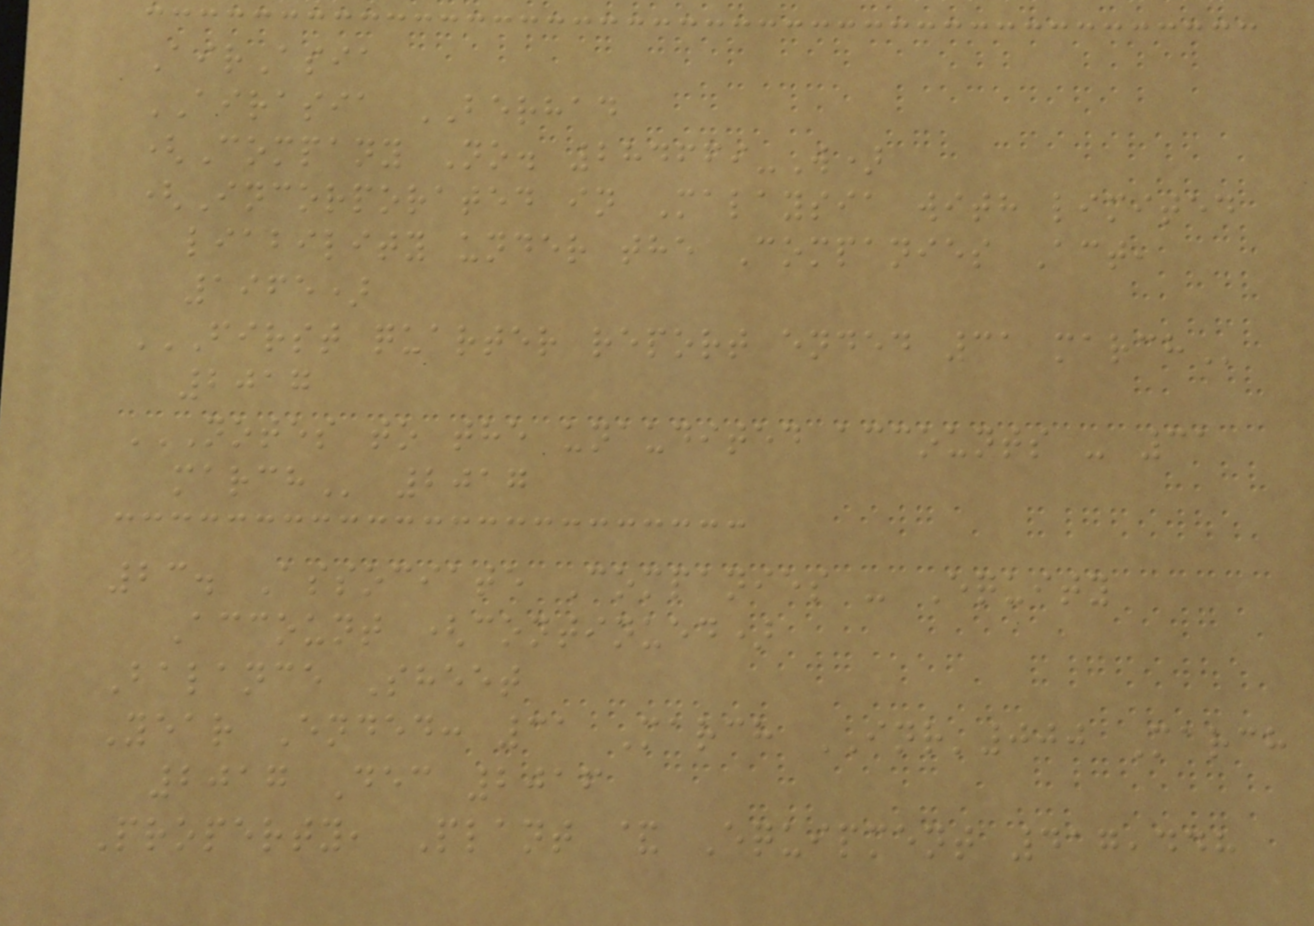AirAsia
AIRASIA BERHAD
(Company No. 284669-W)
(Incorporated in Malaysia with limited
liability under the Companies Act,
1965)
FIRST QUARTER REPORT ENDED 31 MARCH
2017
NOTES TO THE UNAUDITED ACCOUNTS - 31
MARCH 2017
23. Associate Companies - Equity
Account (continued)
Balance Sheet
Year Ended: 31 March INR'000 March
2017 Dec 2016
Property, Plant & Equipment 417,448
